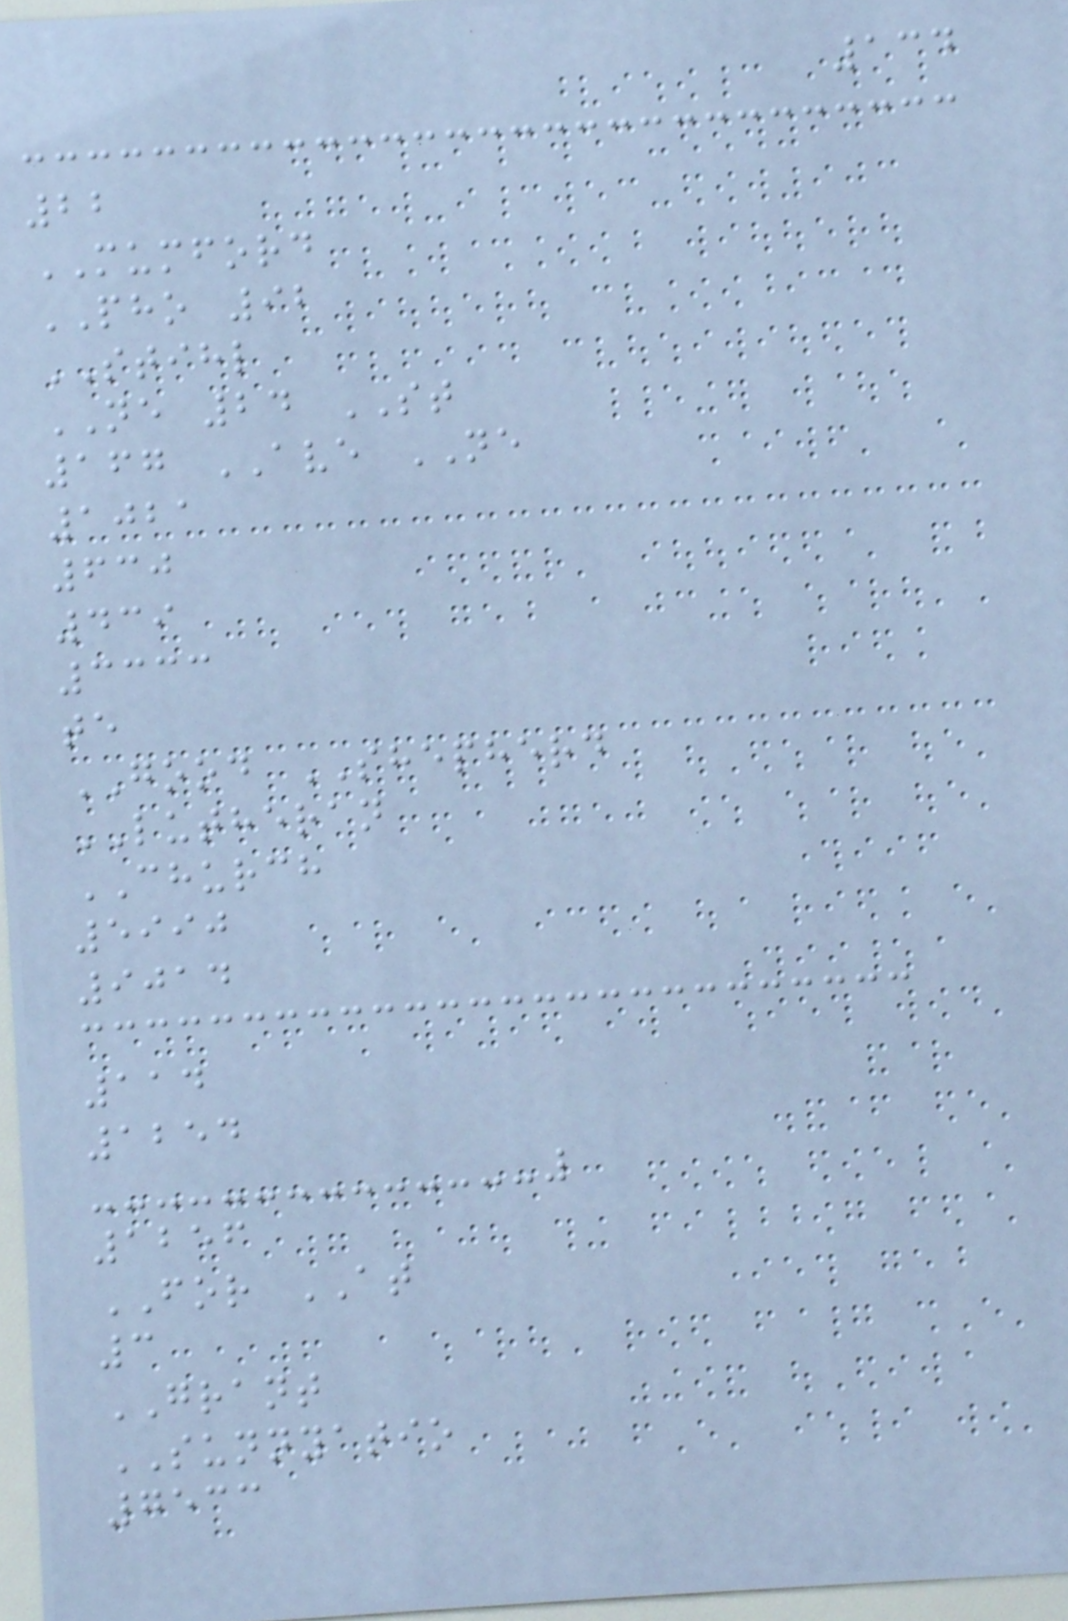134
22
MUMFORD
PHO 92
STIHL
NE 24 ST
167 AVE NE
1021
630
439
3333
te
GOOD SHEPHERD
LUTHERAN
CHURCH
5990
9014
114
1254
1256
FOR AT
3
GRANT
SUNNYATIO
7533
